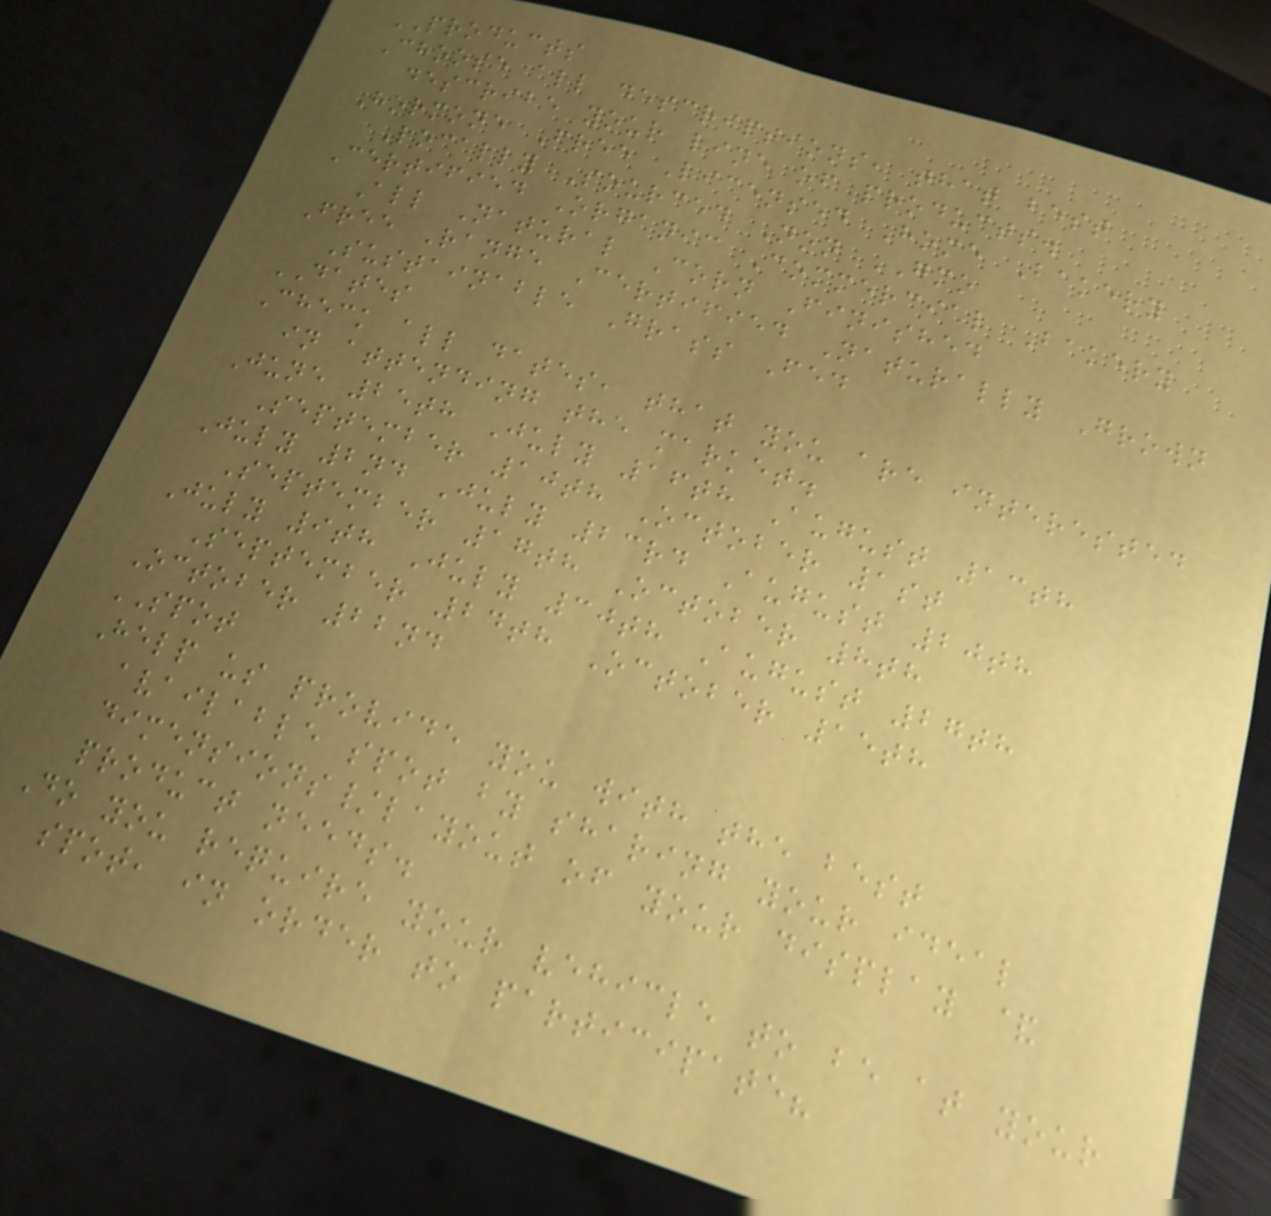PRODUCTS
Choose all descriptions, that best
describe your line of products.
Hormone Free Licensed Home Bakery
Locally Sourced Non GMO
Certified Organic Commercial Bakery
All Natural Corn Finished
Free Range Certified Naturally Grown
Sustainable Grass Fed
DATES
Check all dates, that you are interested
in attending the market.
June 25th July 16th August 13th
September 10th October 1st
July 2nd July 23rd August 20th
September 17th October 8th
July 9th July 30th August 27th
September 24th October 15th
October 22nd
SPOT
Help us provide you with the best
available spot by sharing your ideal
dimensions/layout of your display &
product needs.
Do you require your vehicle to be at your
spot, in order to participate?
